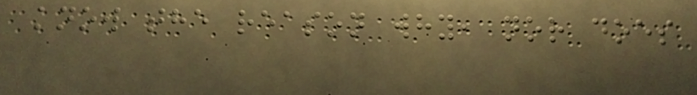know the reason why, nor does
